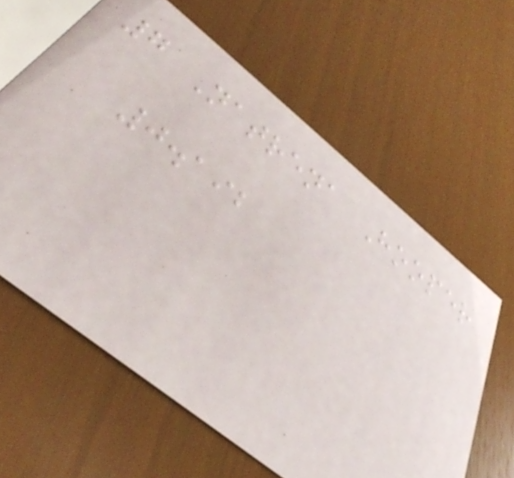7 Natrena Hooper
0.192
